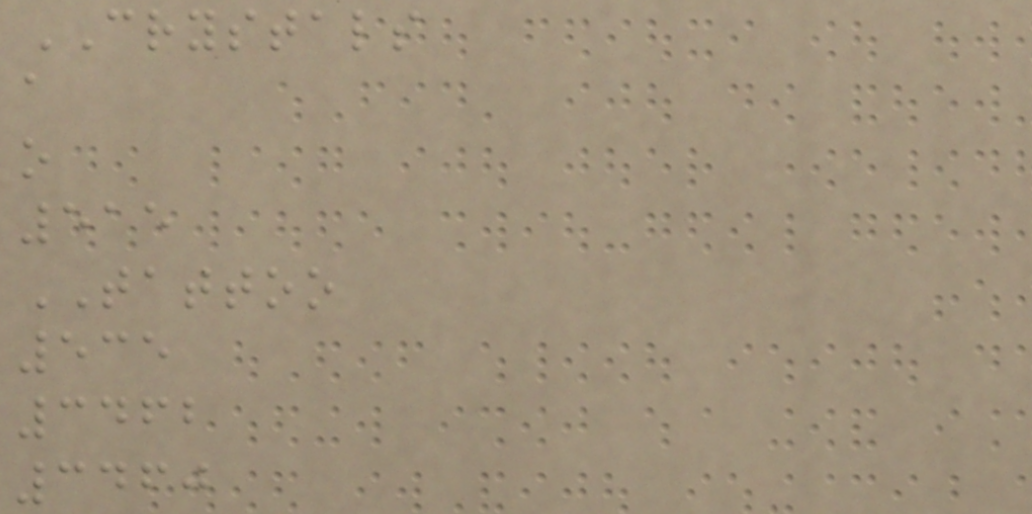CRYSTALS
a
o
515
TATTOO
535
3462
3460
